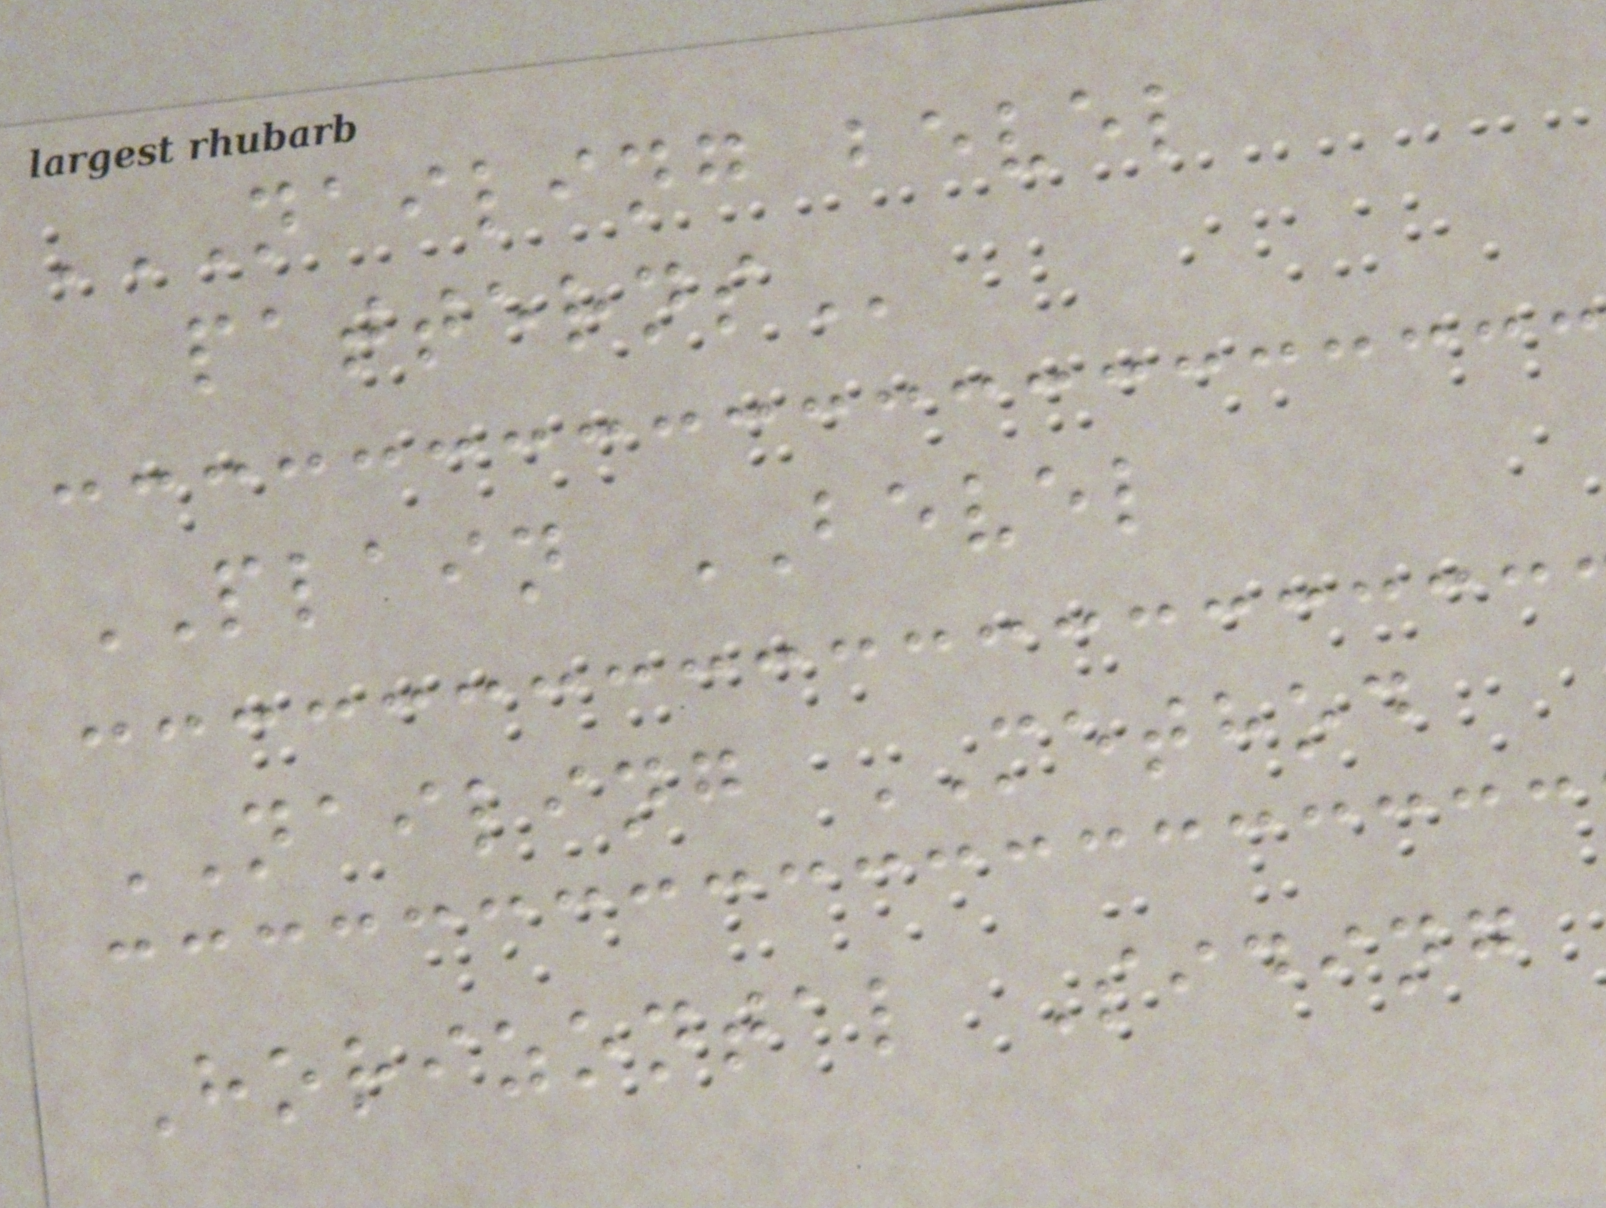NAILING BEVEL
PATTERNS
PLAIN BEVEL
NAILING METHOD
Horizontal Siding
